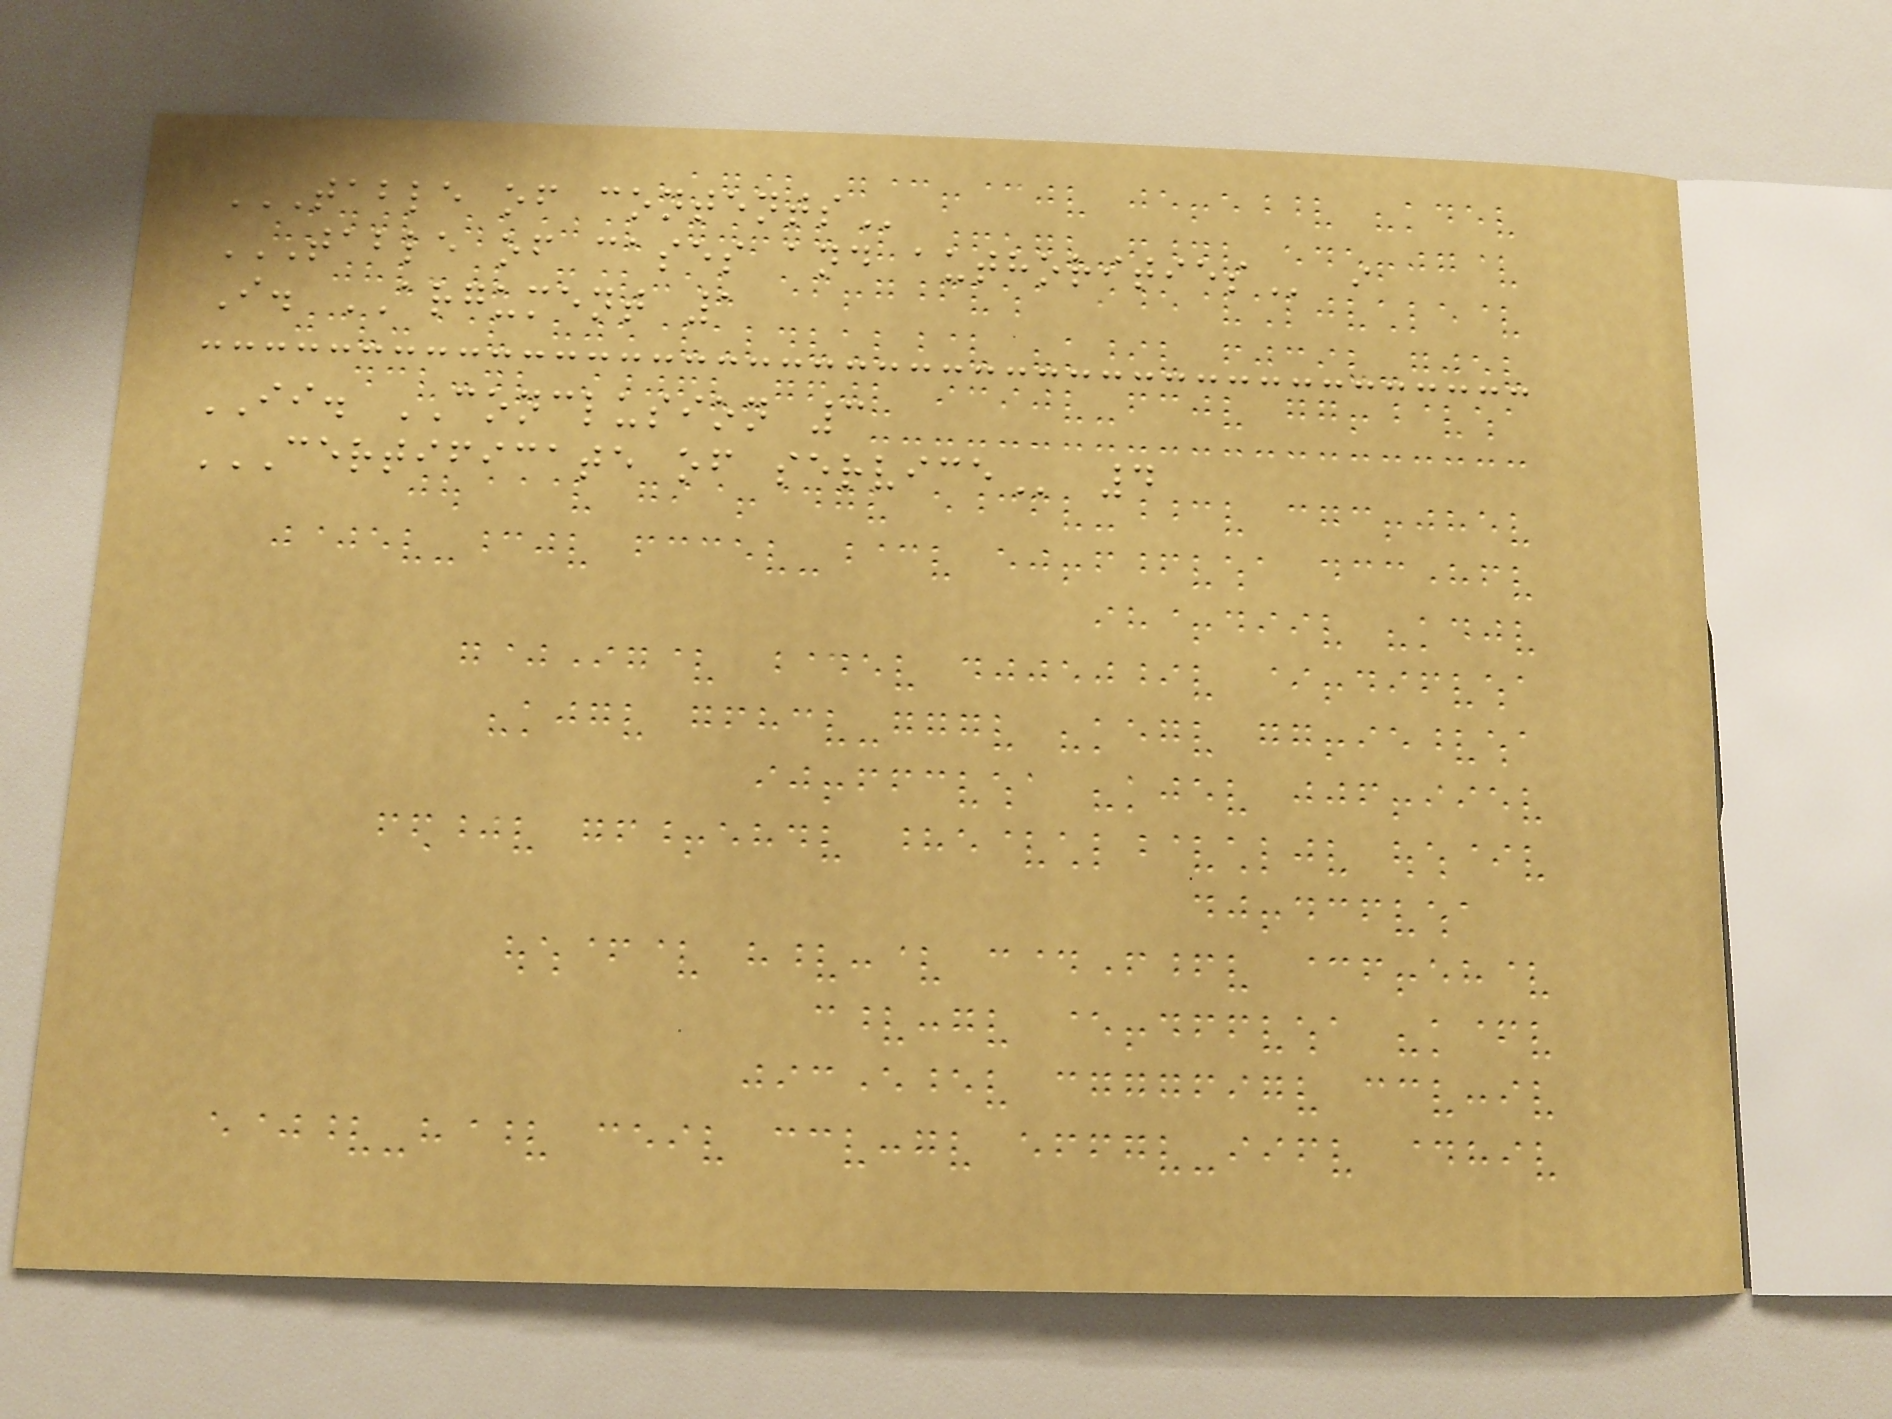TABLE OF CONTENTS
TABLE OF CASES AND AUTHORITIES i
I. ARGUMENT 1
II. CONCLUSION 3
CERTIFICATE OF SERVICE 4
